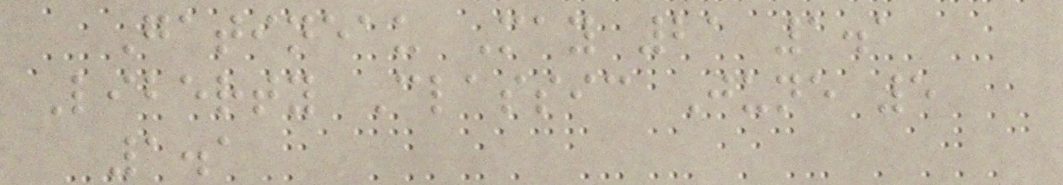Gatineau May 21 1.1
Liberty Classic June 5
1.1
